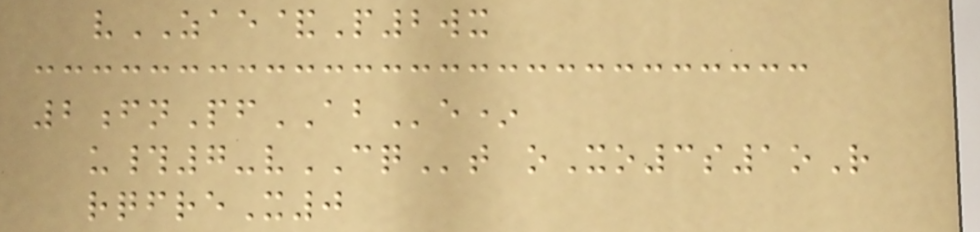vZAE&P2wx
2fnPfABe*
u#7-vCQt oXo3s1oR
rqfreX0
